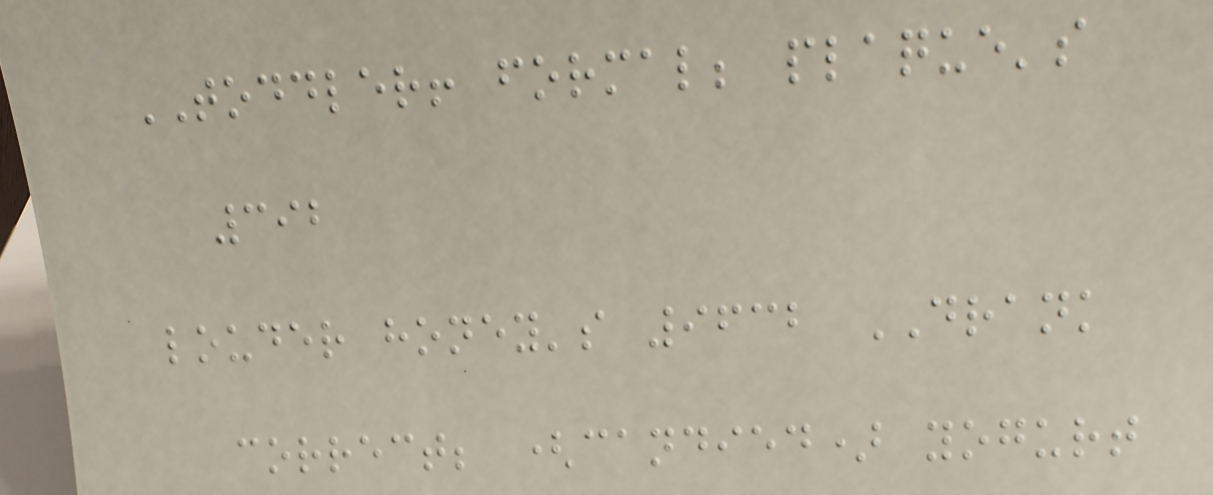TODDLER! formal; plaque's
392
louder honey's 9632 DRANK
correct; (candied) yogurt
